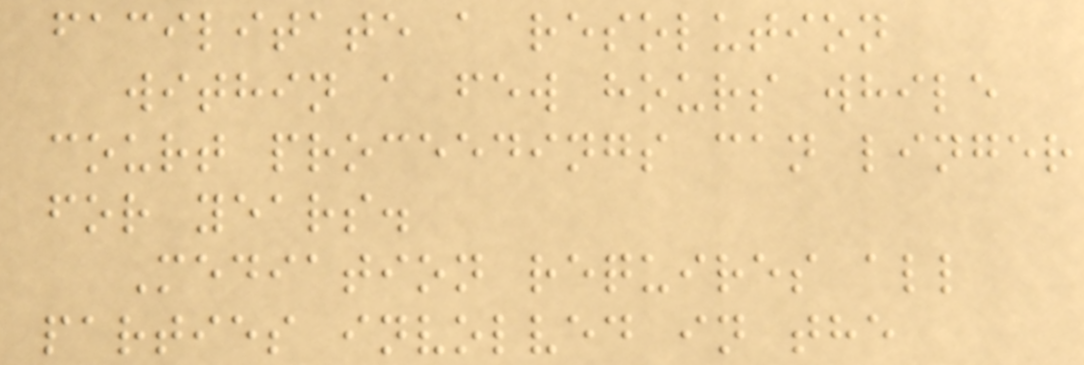facilitate a resolution
within a few hours while
court proceedings can linger
for years.
Mediation requires all
parties involved in the
